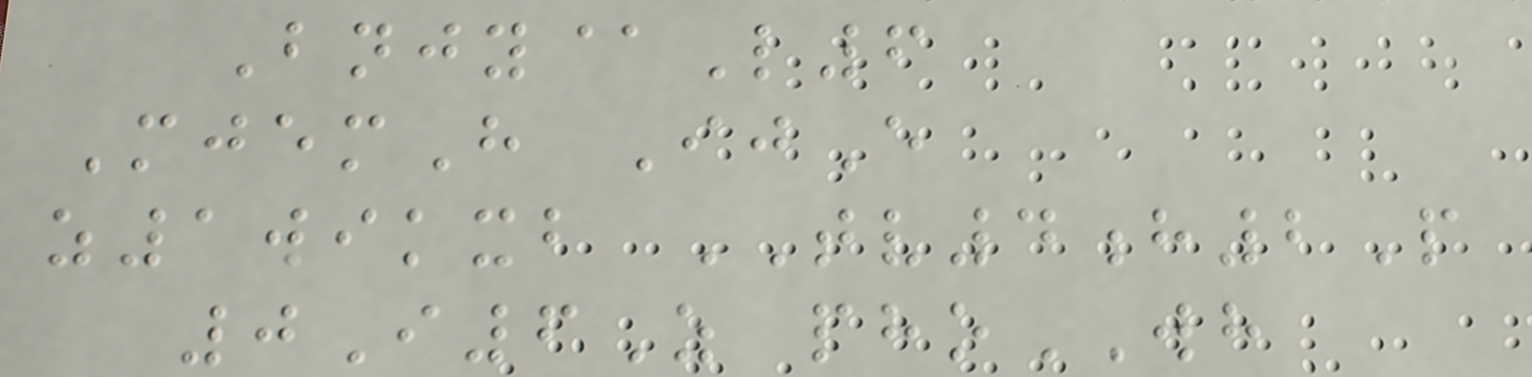Bnjy@L6
MjemH IjE
z1wikxb TV4h2P
0I6Z phoWH
